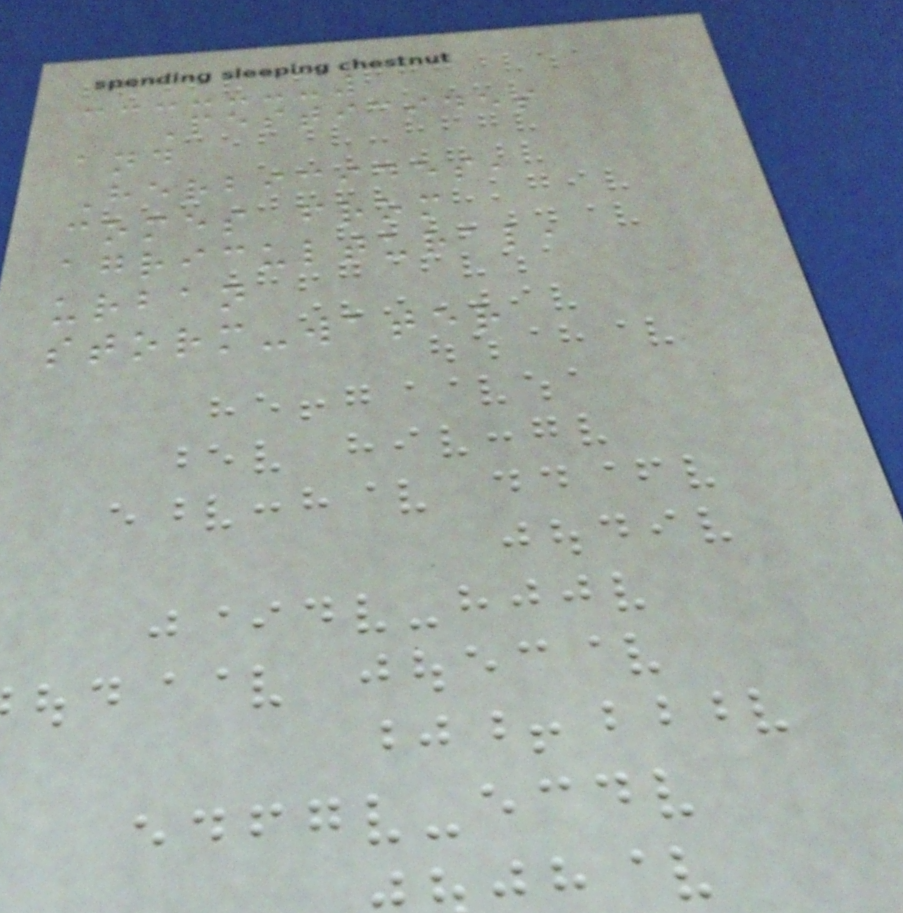Pesticides
and
Herbicides,
comes from
agricultural,
urban
storm-water
